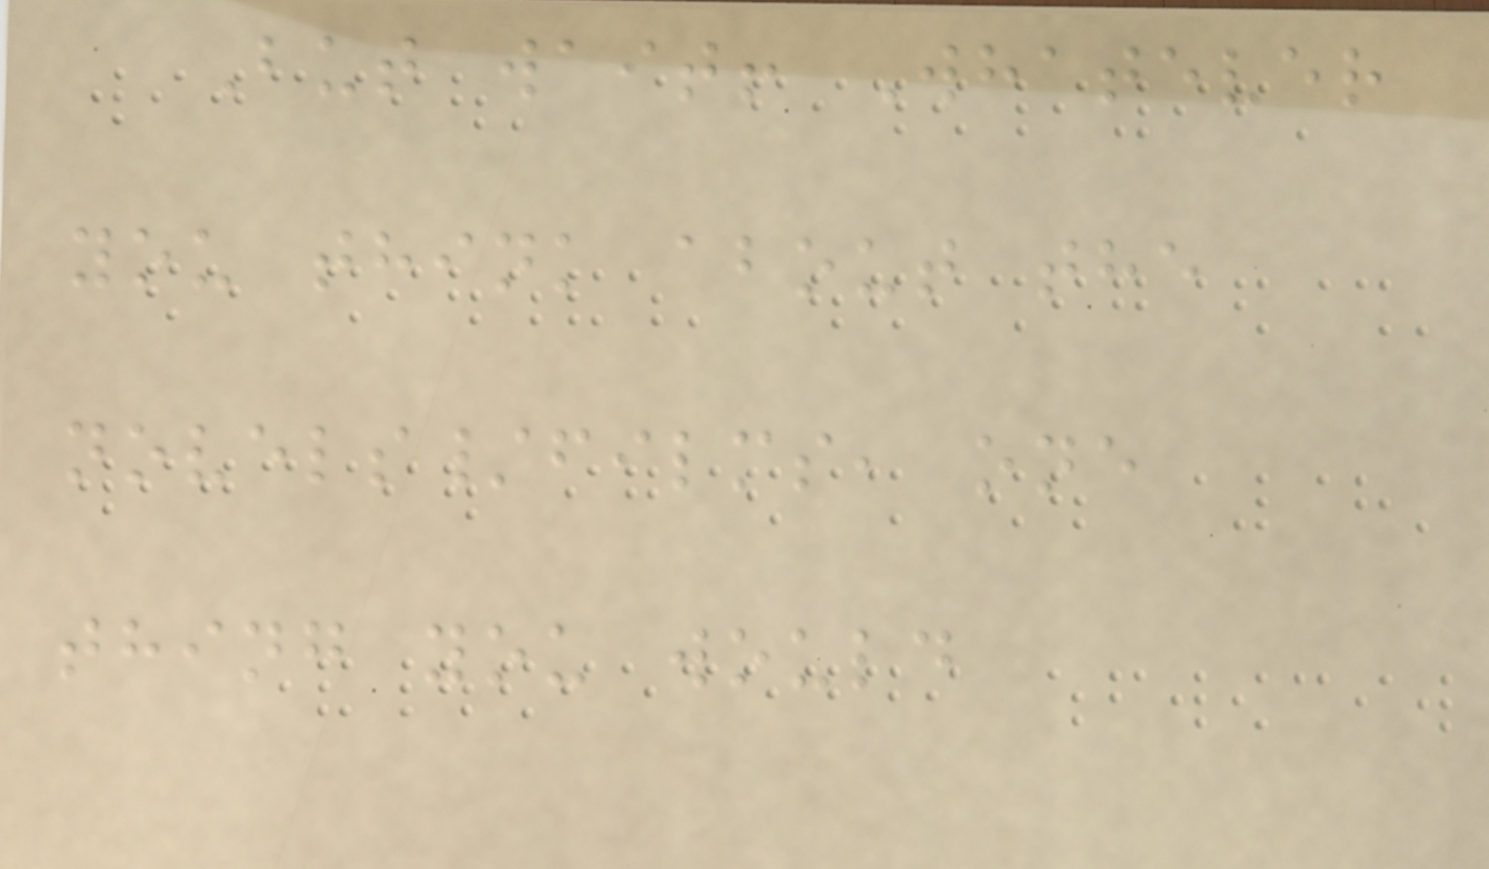But wait! Whatever
you think about the
novels/films, one
thing you would
